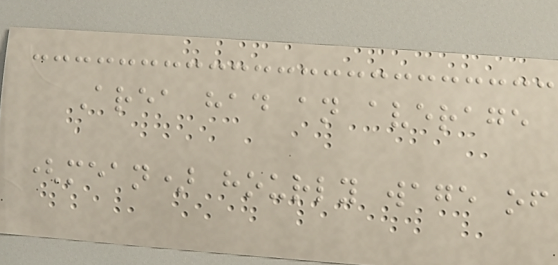Area had an average
(mean) hourly wage of
